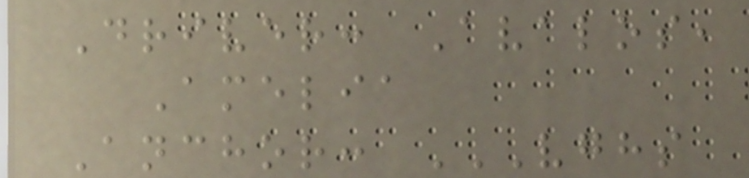Driver: Avalos,
Amelia
Anchor: VGHS
